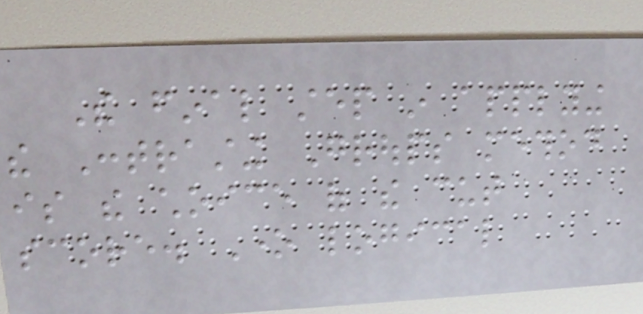The final step in applying
the Contrasting Groups method
is the choice of the cut
score. One logical
